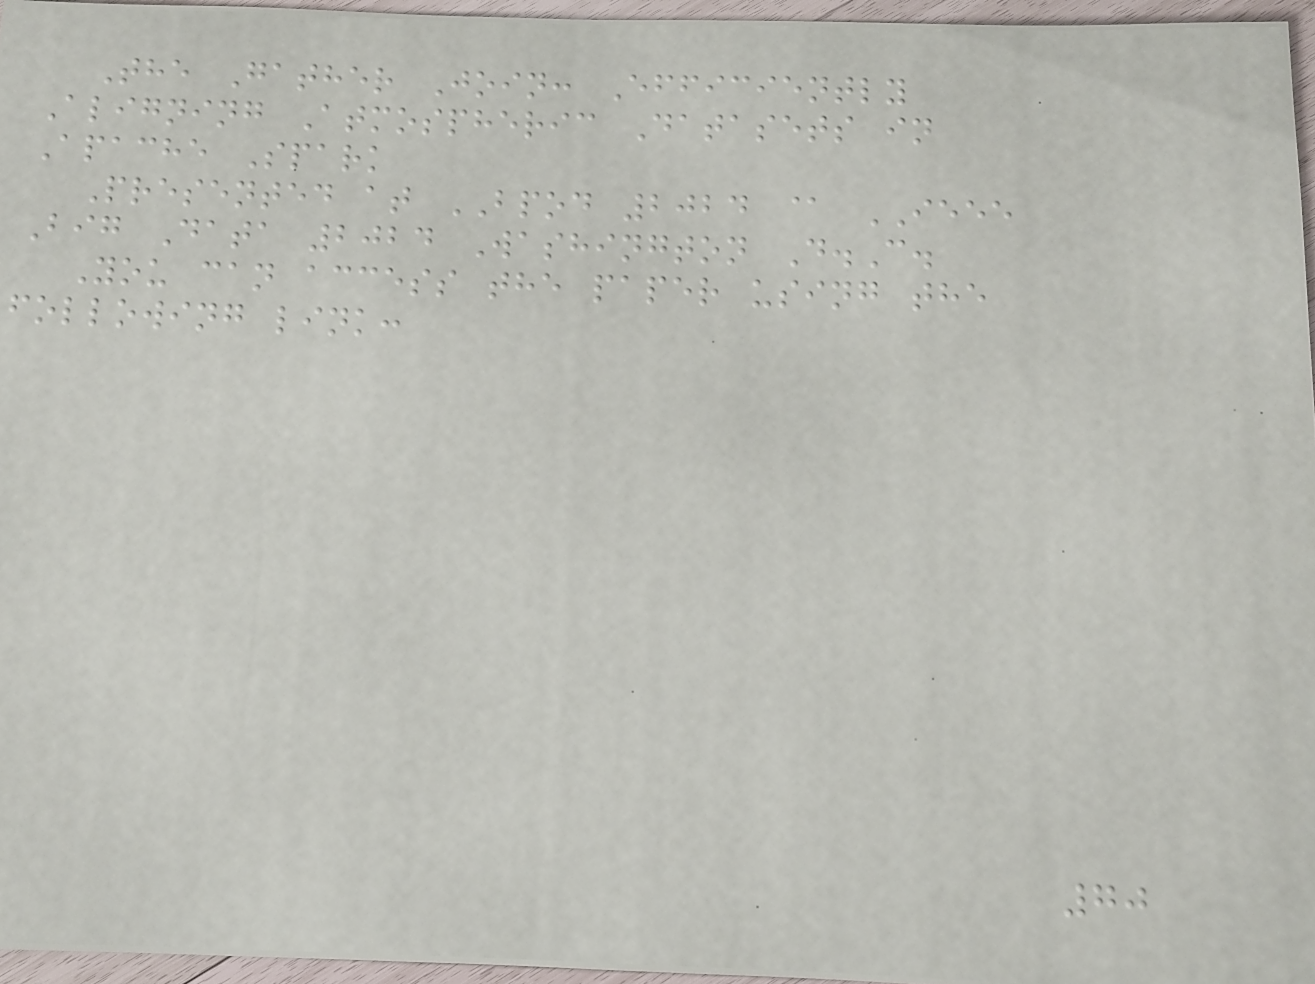The Gather Join: Efficiently
Aligning Atmospheric Datasets in
Apache Spark
Presented at BPOD 2024 @ IEEE
Big Data 2024 Washington D.C.
You can access the paper using the
following link:
70
